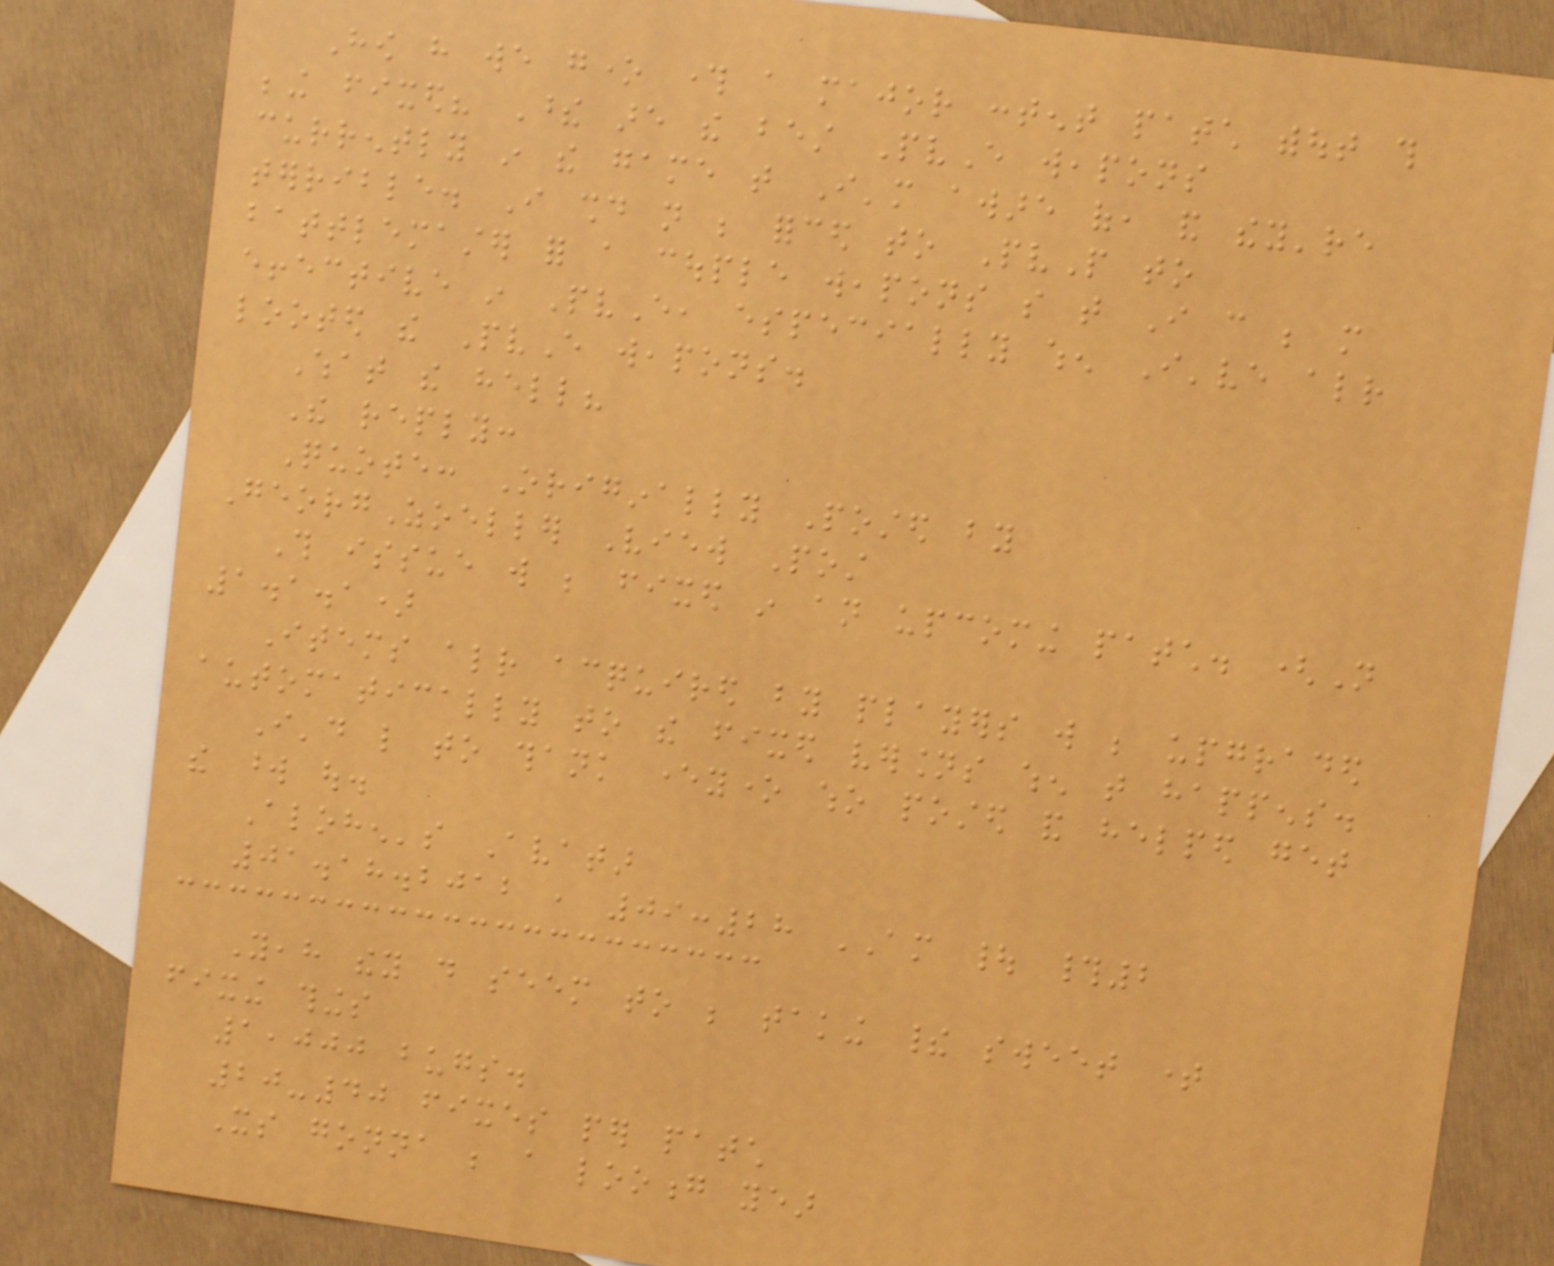How have we gone through a major content patch without this
being fixed? These are the best PvE weapons
currently in the game that I'm aware of, and they're
terrible. I should not be forced to PvP to
battlemaster for a couple weapons so that I can be more
effective in PvE, especially when I've already
looted the PvE weapons.
What the hell?
The reply:
Quote: Originally Posted by
GeorgZoeller View Post
This issue will be fixed in an upcoming patch. (Not
1.1.1)
Items already acquired by players will be upgraded
automatically to the fixed versions when that happens.
I'd like to thank everyone who posted and helped get
the word out.
Alohen's Avatar
01.18.2012 , 09:28 AM | #2
Yeah they do seem to be taking their sweet time
fixing things
1,000 bugs.
20-40 fixes per patch
Its gonna be a looong year
